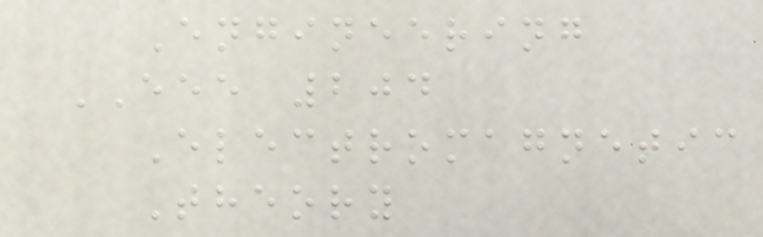Engineering
EEE 204
Electromagnetic
Theory
